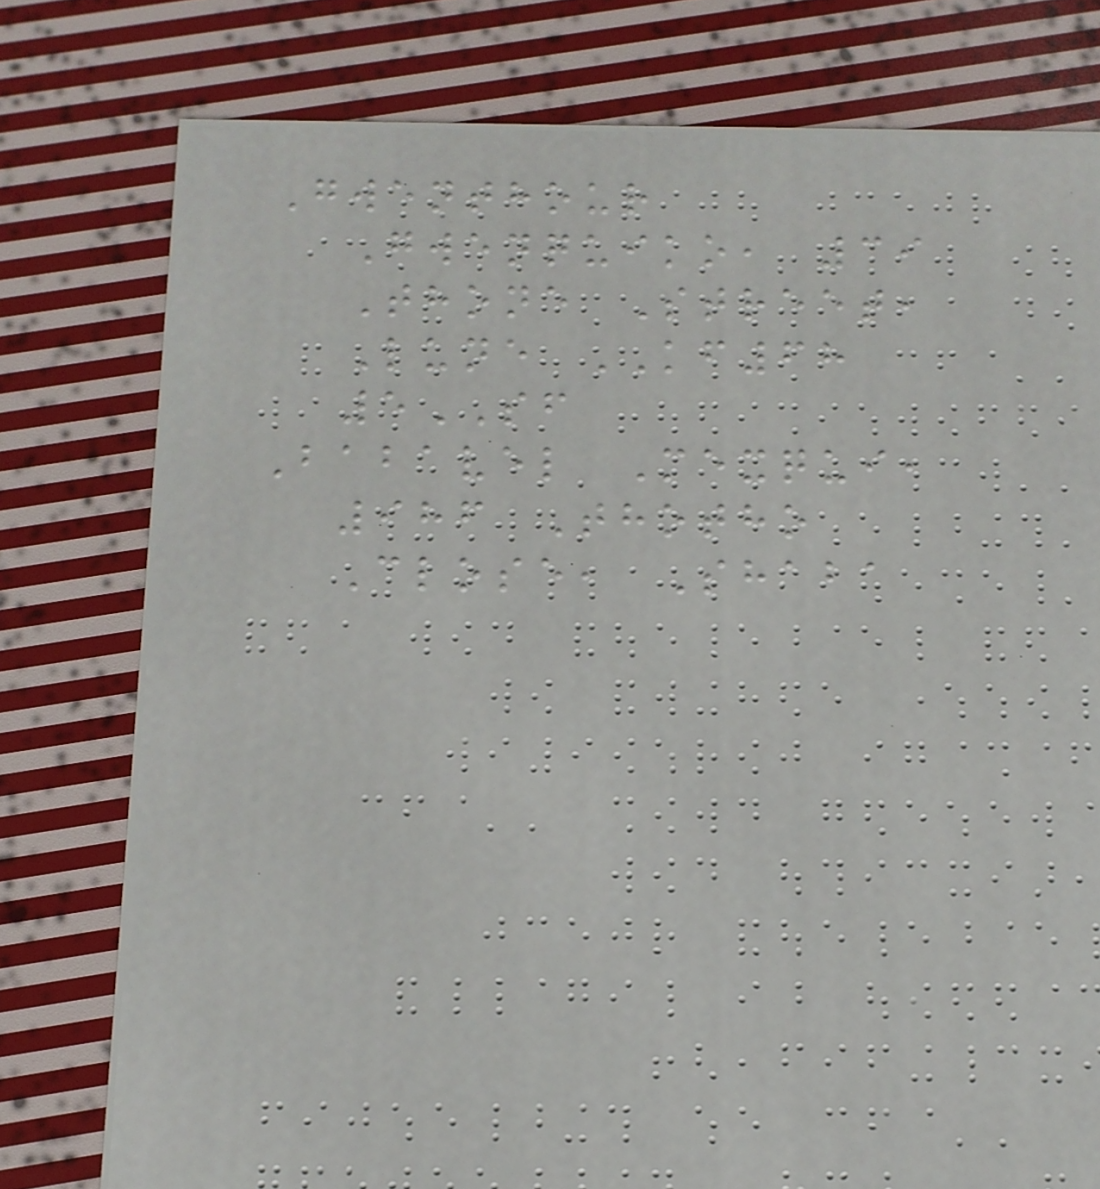Gwenthour
Gwenquiko, 39
Thone Street,
Lune KF68
5SF
Babavel Mexqui,
986 Thotho
Close, Shaba
